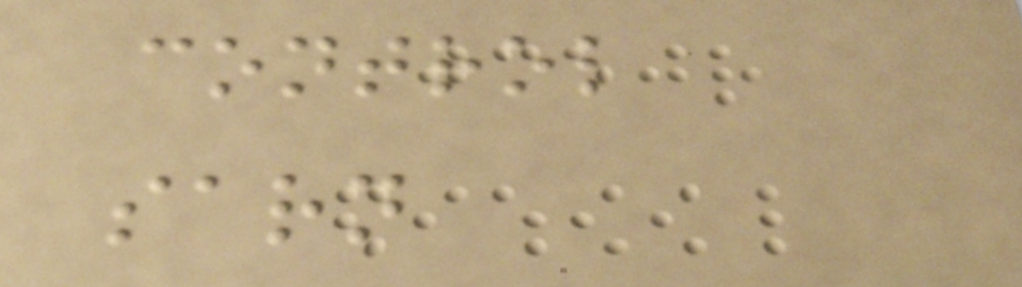control
sarn
